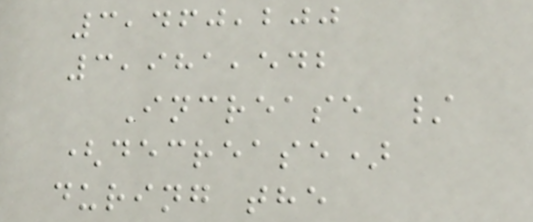3,460,200
3,981,542
Increase /
(decrease)
during the
